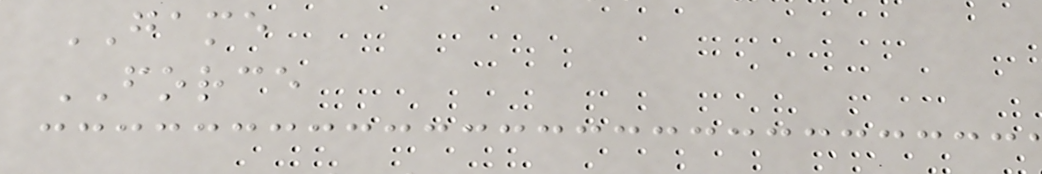GAME
FORCE
